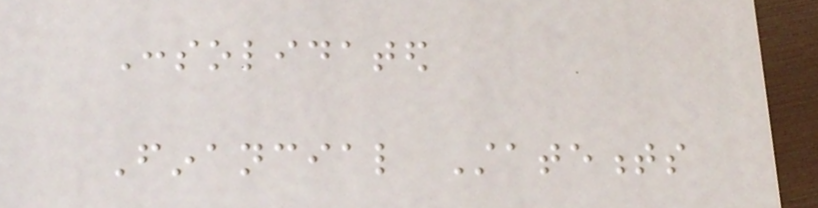Consolidated
Financial Statements
